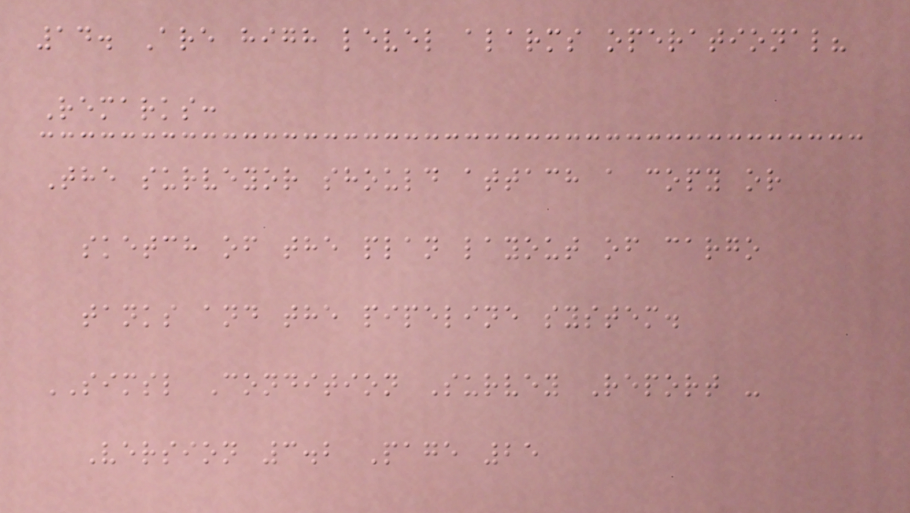14. Are high level alarms operational?
Remarks:
The surveyor should attach a copy or
sketch of the plan layout of cargo
tanks and the pipeline system.
SIMSL Condition Survey Report -
Version 3.2 Page 25
